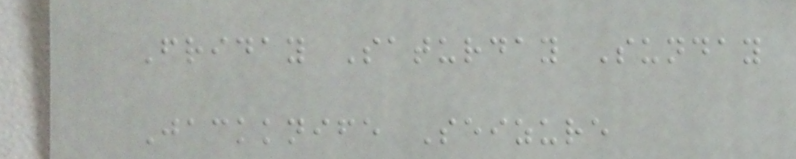Friday Saturday Sunday
Jackknife Seizure
